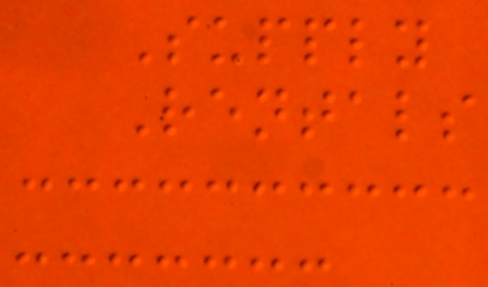Supply
Rentals
